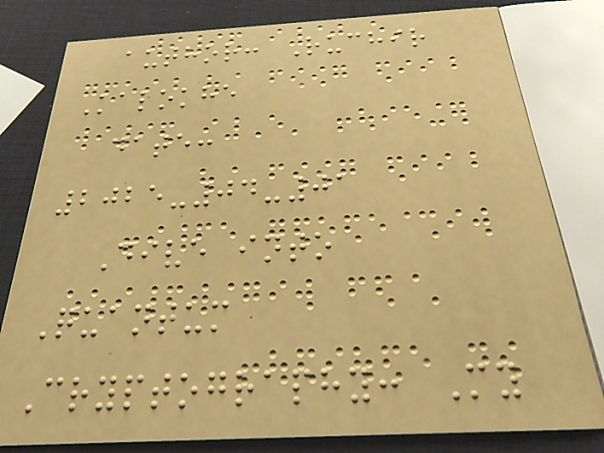author: Ruchir
Kalokhe
date:
2025-04-01
Dive into
Quantum
Cryptography: My
